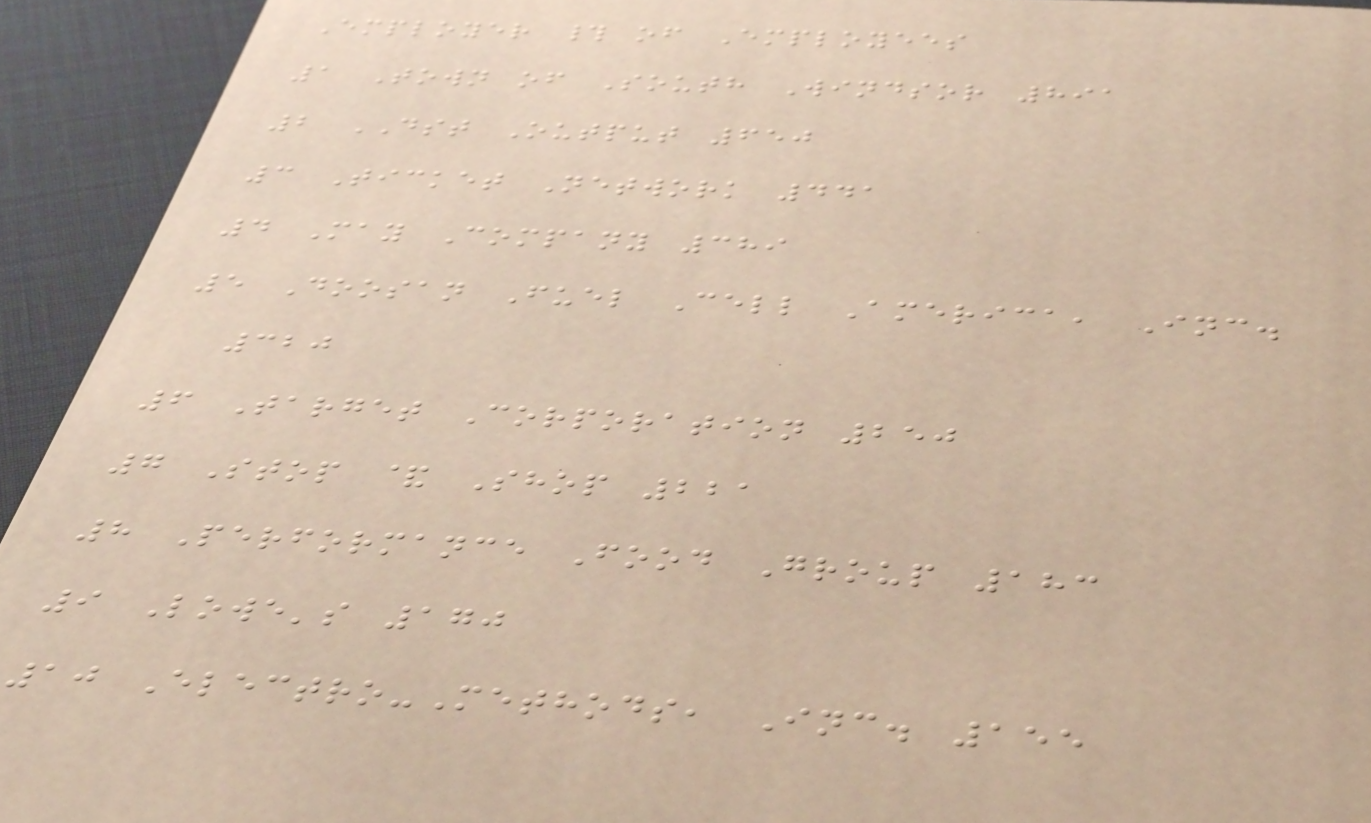Employer # of Employees
1 Town of South Windsor 891
2 DST Output 650
3 Ticket Network 441
4 May Company 389
5 Doosan Fuel Cell America, Inc.
320
6 Target Corporation 250
7 Stop & Shop 221
8 Performance Food Group 183
9 Lowe's 170
10 Electro-Methods, Inc. 155
